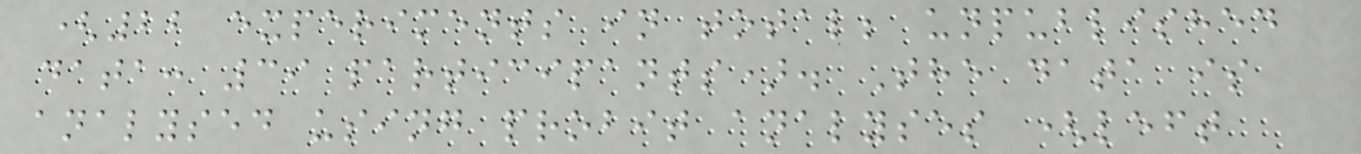(22 experiments in total; unpublished
data: 39 participants). The data is
analysed using probit analyses (left
